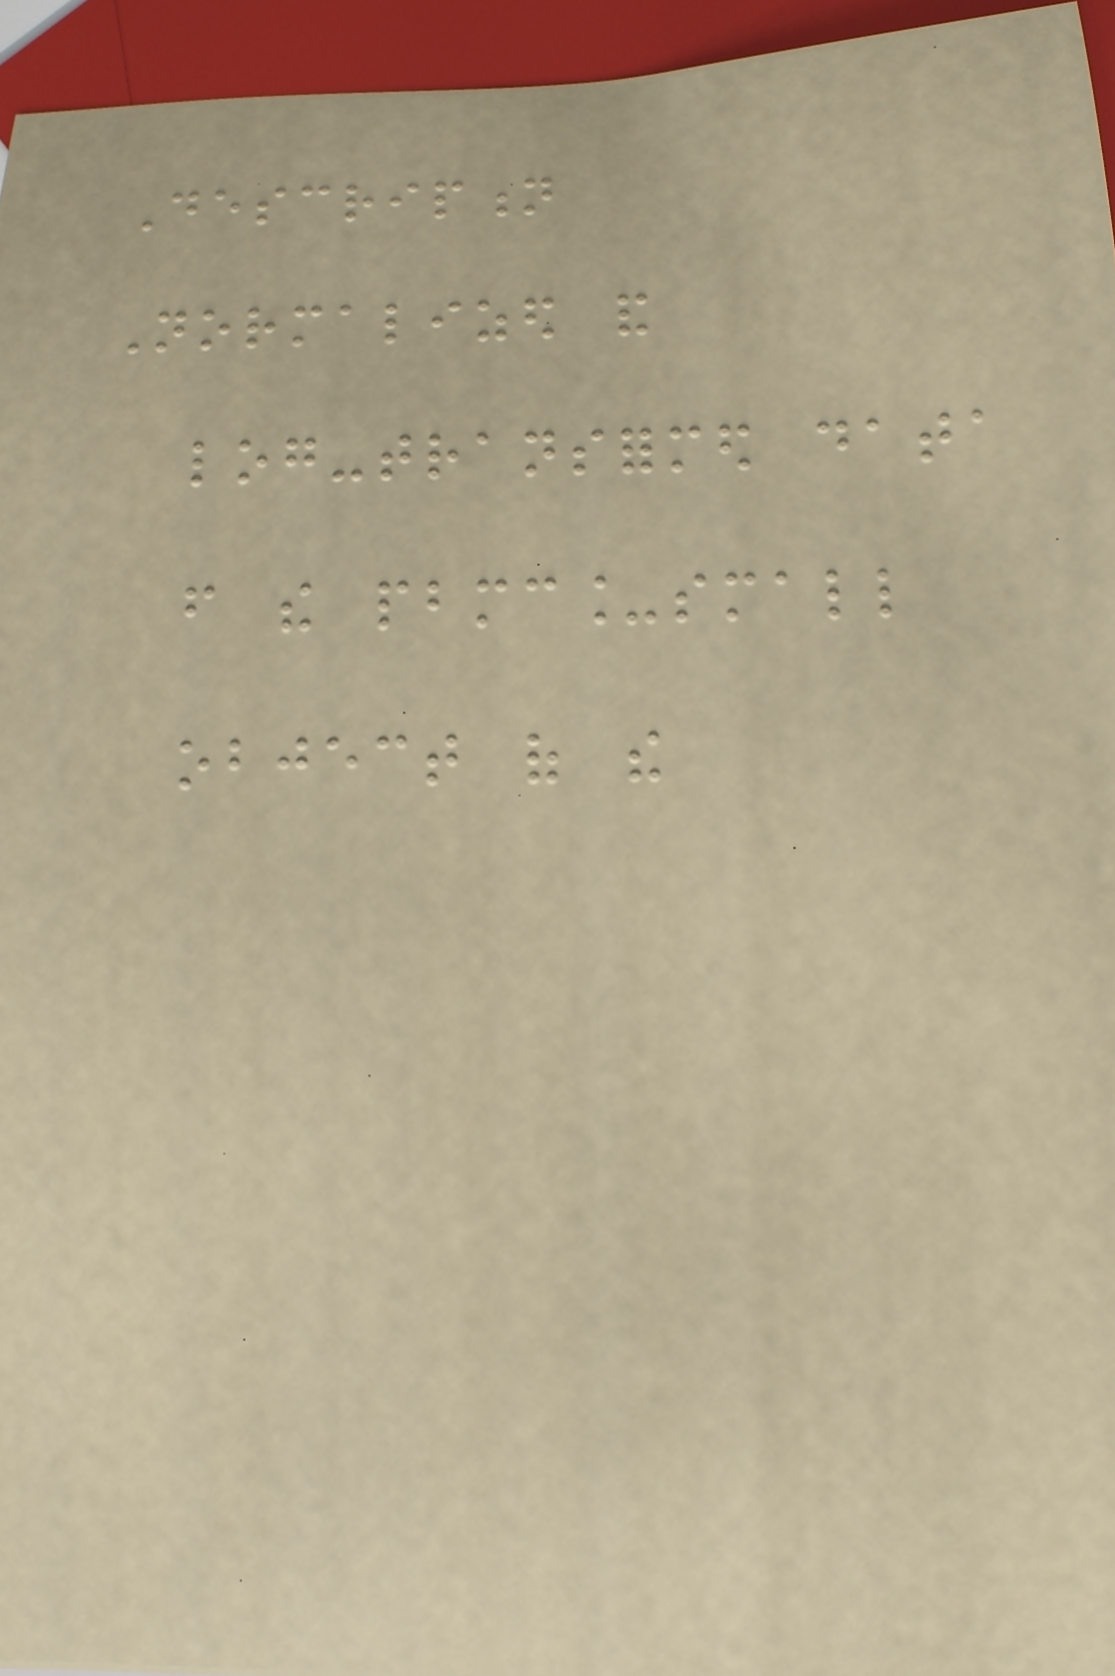Description
Normalized and
log-transformed data
from the pbmc_small
object of the
